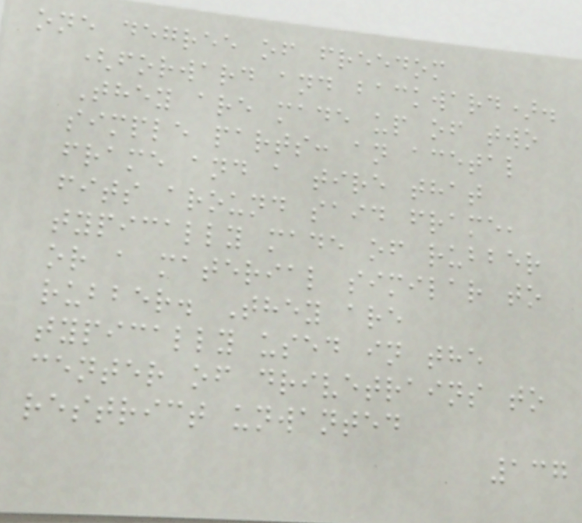one degree of freedom
(forward and backward).
They are made up of two
simple parts: an acetal
frame and a tire that
fits around said frame,
typically made of rubber
or a material similar to
rubber. They are
typically used in the
center of drivetrains to
restrict unwanted
137
